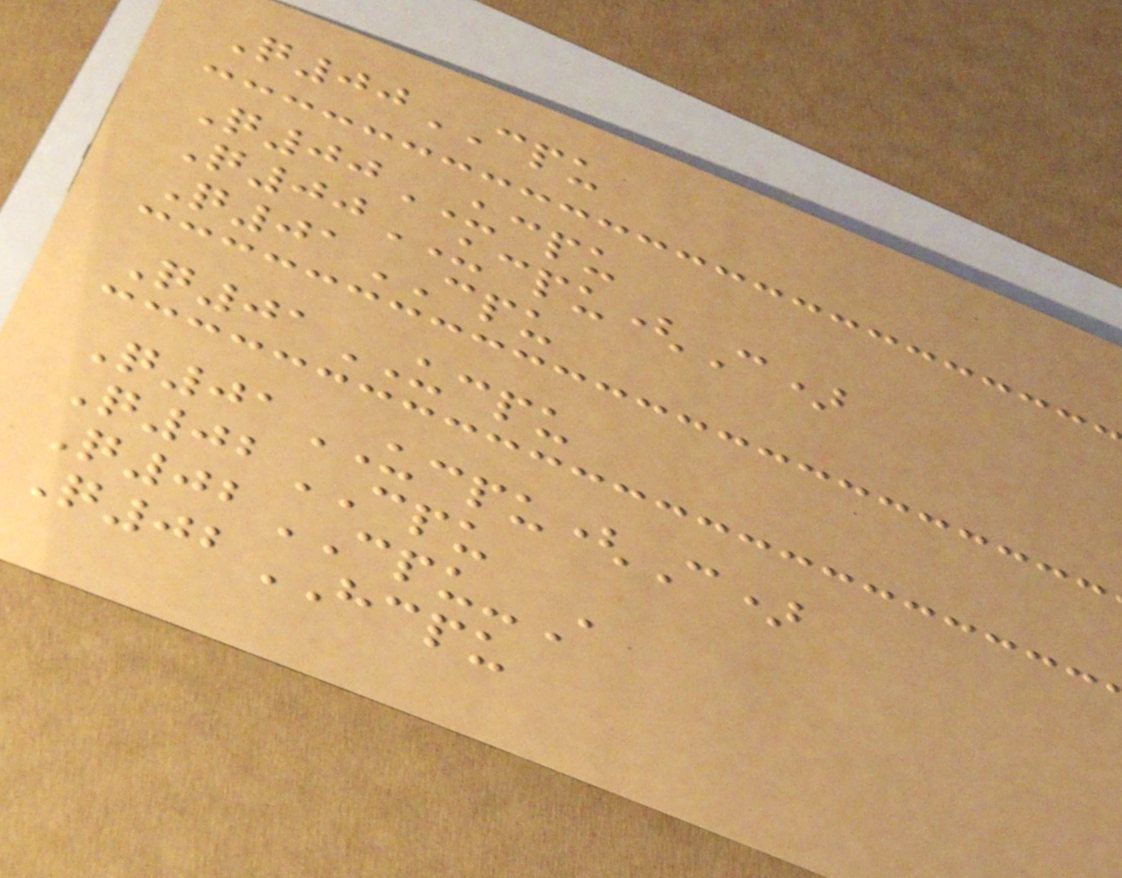Q00CPU
Q00UCPU
Q00UCPU(C)
Q01CPU
Q01UCPU
Q01UCPU(C)
Q02CPU
Q02CPU-A
Q02HCPU
